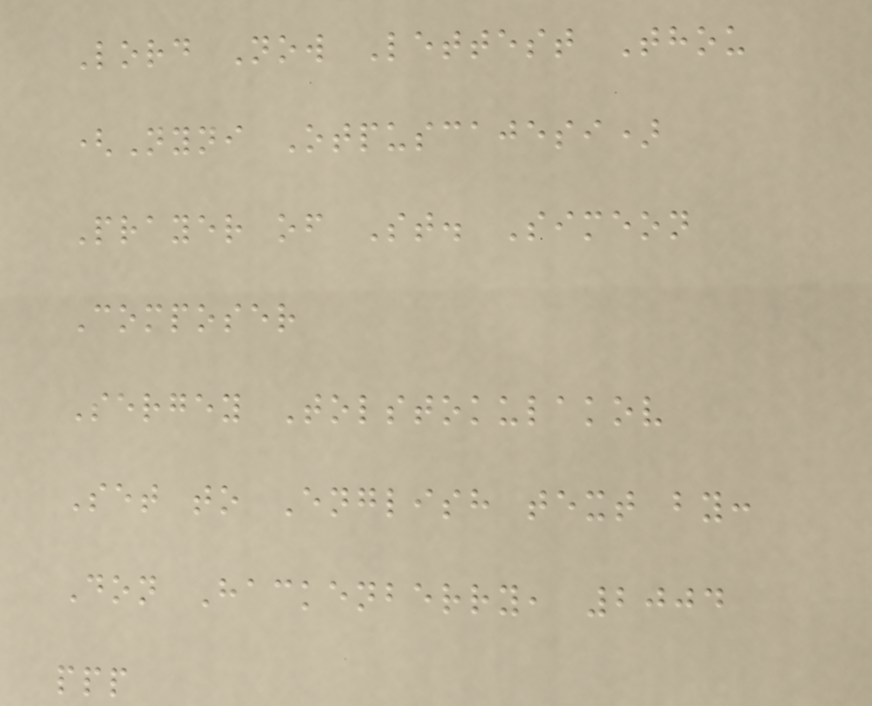Lord Now Lettest Thou
(Nyni Otpuscajesi)
Prayer of St. Simeon
Composer
Sergey Tolstokulakov
Set to English text by:
Don Hackenberry, 2004
ppp
